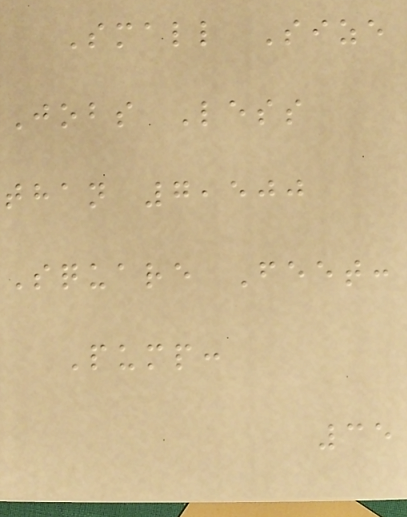Small Size
Jobs Less
than 7,500
Square Feet:
Pump:
35
